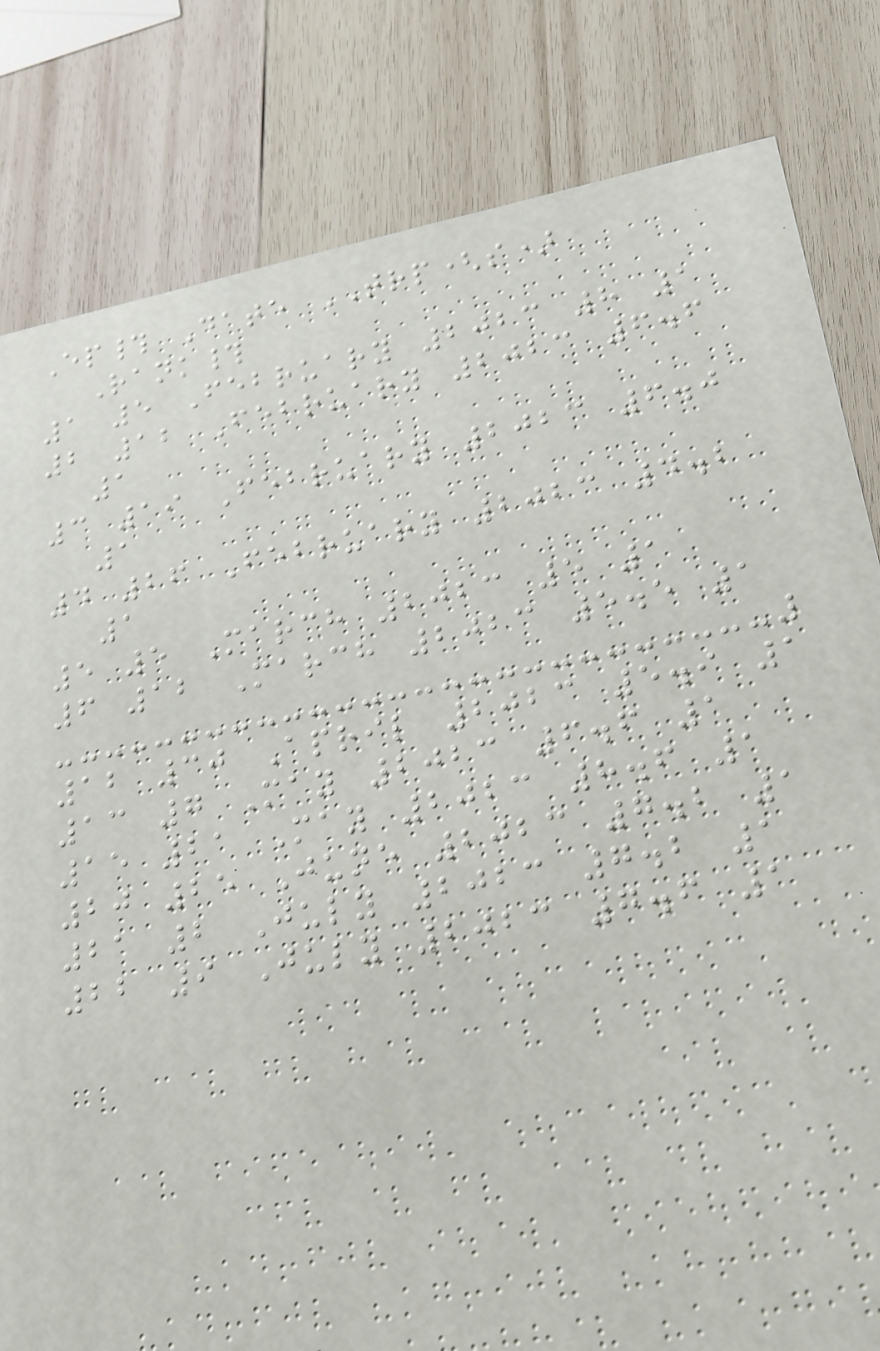Ep# Date TRP(s)
Rank#
1 5 February 2023 8 1
2 12 February 2023 6.6
1
3 19 February 2023 6.0
1
4 26 February 2023 4.2
1
5 5 March 2023 5 1
6 12 March 2023 5.5 1
12 30 April 2023 5.9 1
13 7 May 2023 6.6 1
15 21 May 2023 8.6 1
20 25 June 2023 7.2 1
21 2 July 2023 7.2 1
22 9 July 2023 7.6 1
